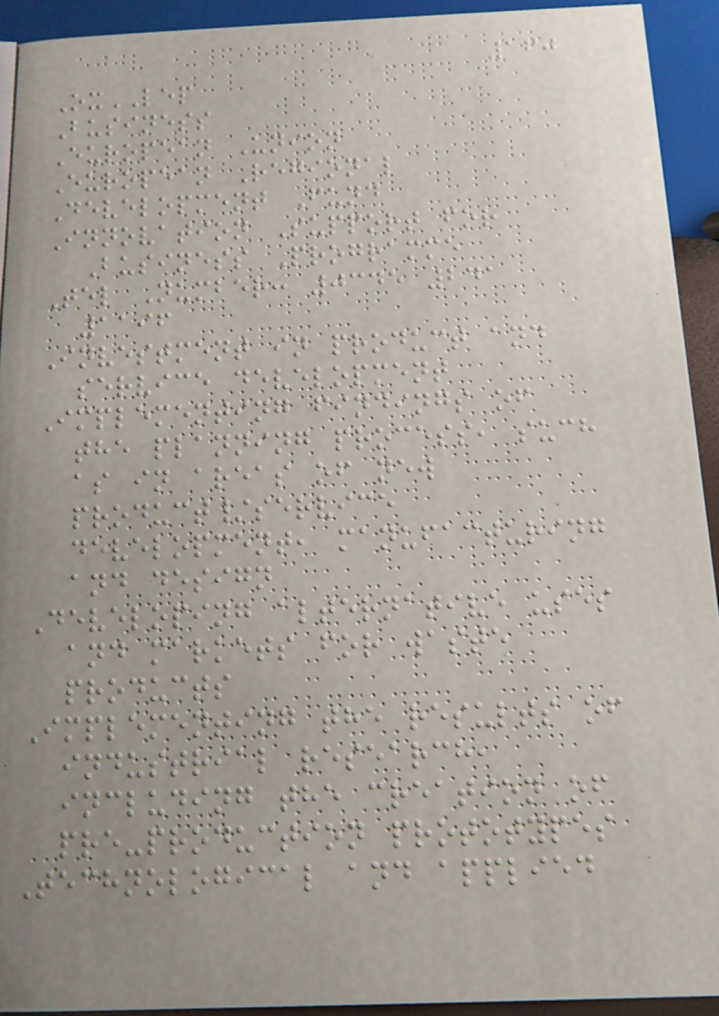160
OxLEP
Business
European Union
European Regional
Development Fund
Innovation Support for
Business Programme
Tel Number: 0345 241
1196
Investment in product and
service development
Implementing findings of
the planning process, such
as in areas of new
product/service
development, manufacturing
and design
Developing alternative uses
and markets for waste
products
Implementing the results of
industrial research,
including the creation of
pre-production prototypes
Technological and applied
